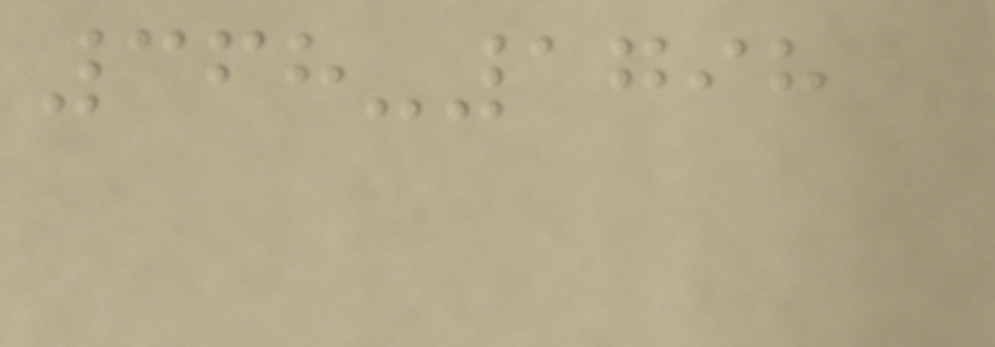368-1798
